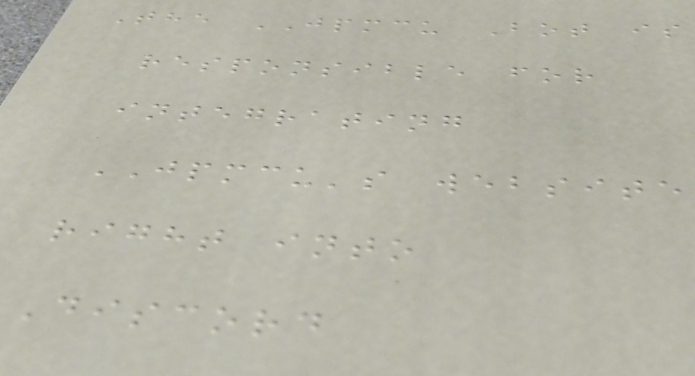The JPMCU Bot is
responsible for
integrating
JPMCU's website
right into
Discord
